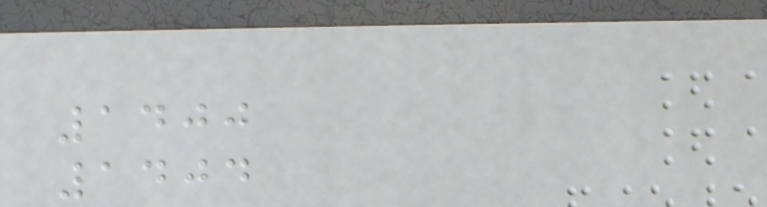1400
1404
